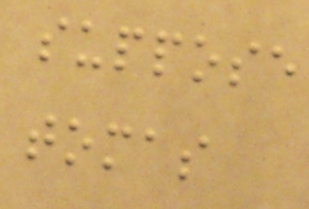suppose
tomas
